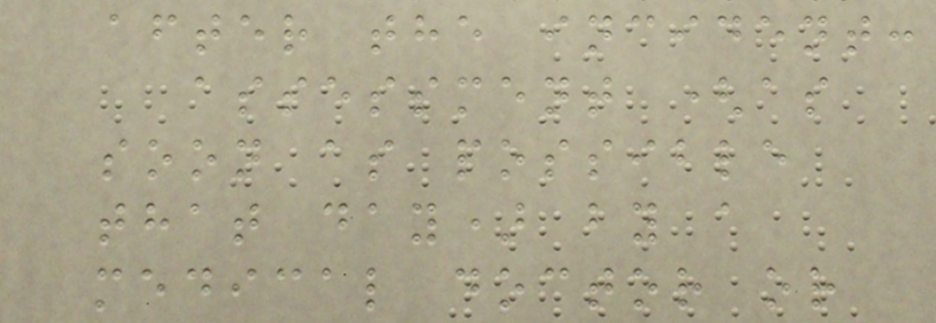after the incident:
assessment (as
soon as possible
that day) by a
medical doctor or
